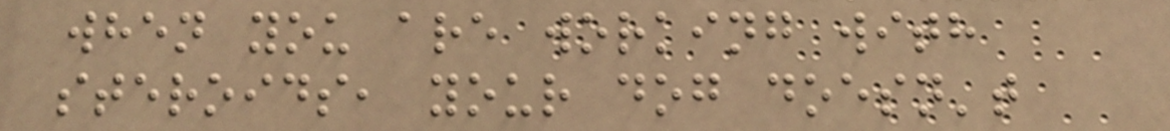when you are working with
steroids, your dog doesn't
